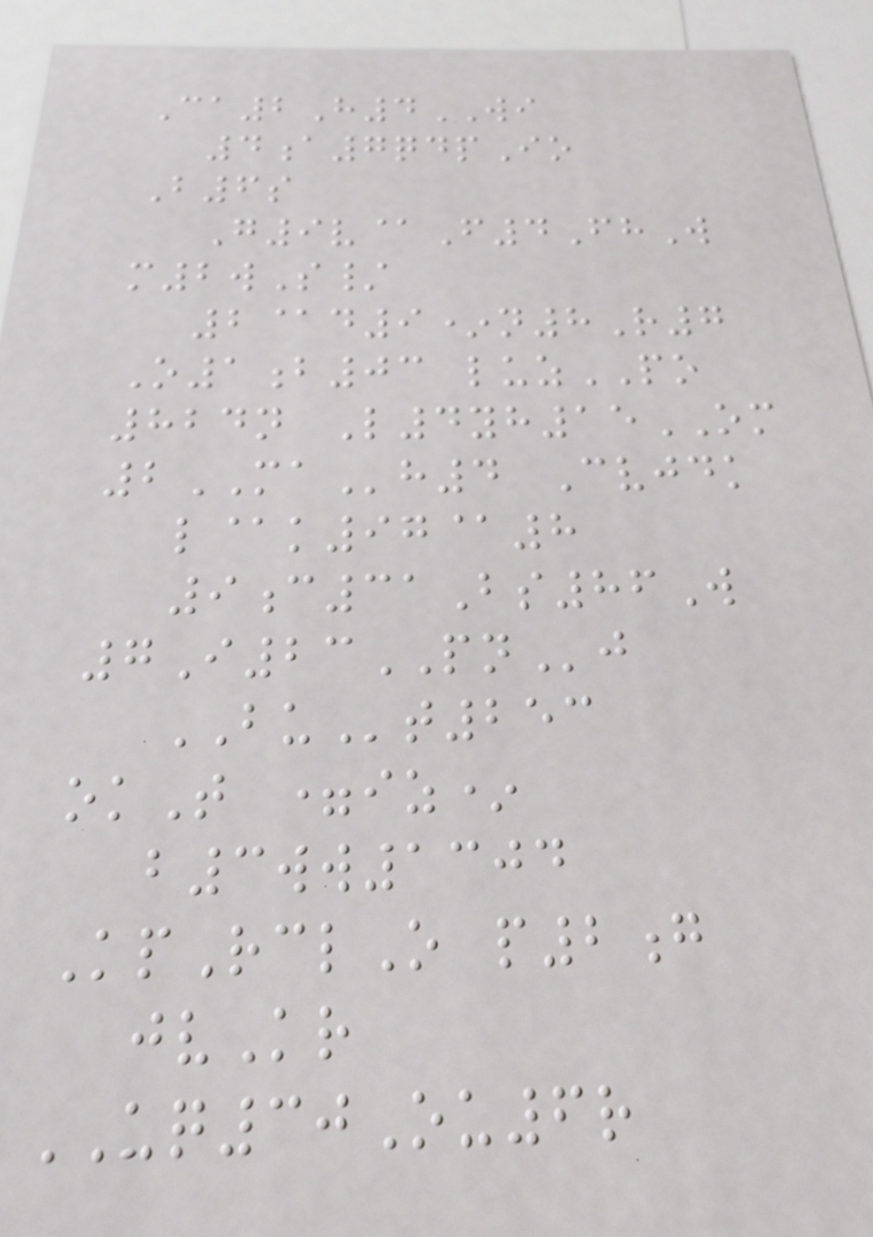Ca2H4WI
4a7qdpIo
B6s
G9v@F4FhW
m2wS/
2@d9*n8R7
O1b03 luzPO
824n L4yh15OM
2MAh4 Cvjdk
l@k97@8
9c31Bs86W
7I23PNj
BUt253
okT =iz*
b3ww1304
KpRclO p2g
jvKr
UQ30Ou6r
